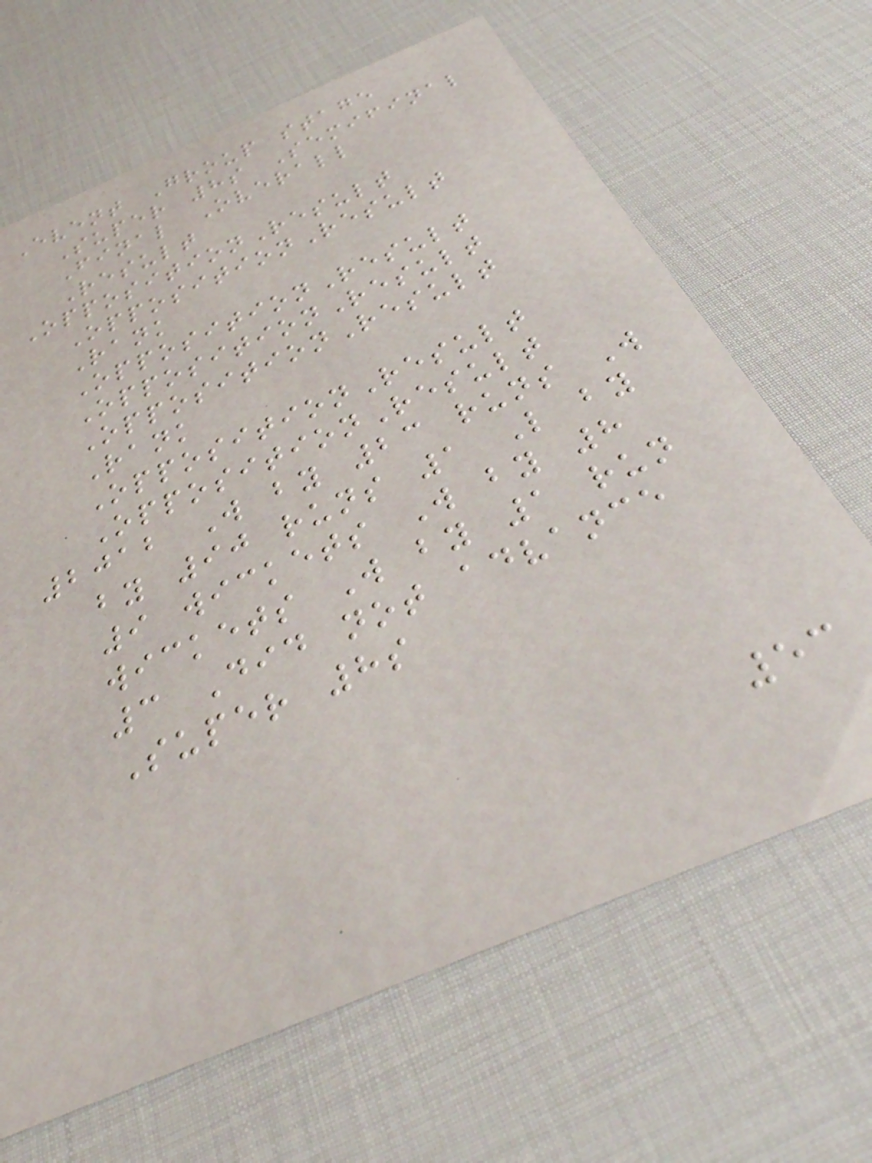Event Group stage
Super 8s Semifinal
Final Overall
Result
OppositionResult
OppositionResult
Rank
OppositionResult
OppositionResult
OppositionResult
Rank
OppositionResult
OppositionResult
2012 W by 23 runs W
by 90 runs 1 L by
9 wickets W by 8
wickets W by 1 run
3 Did not advance
Super 8s
53
